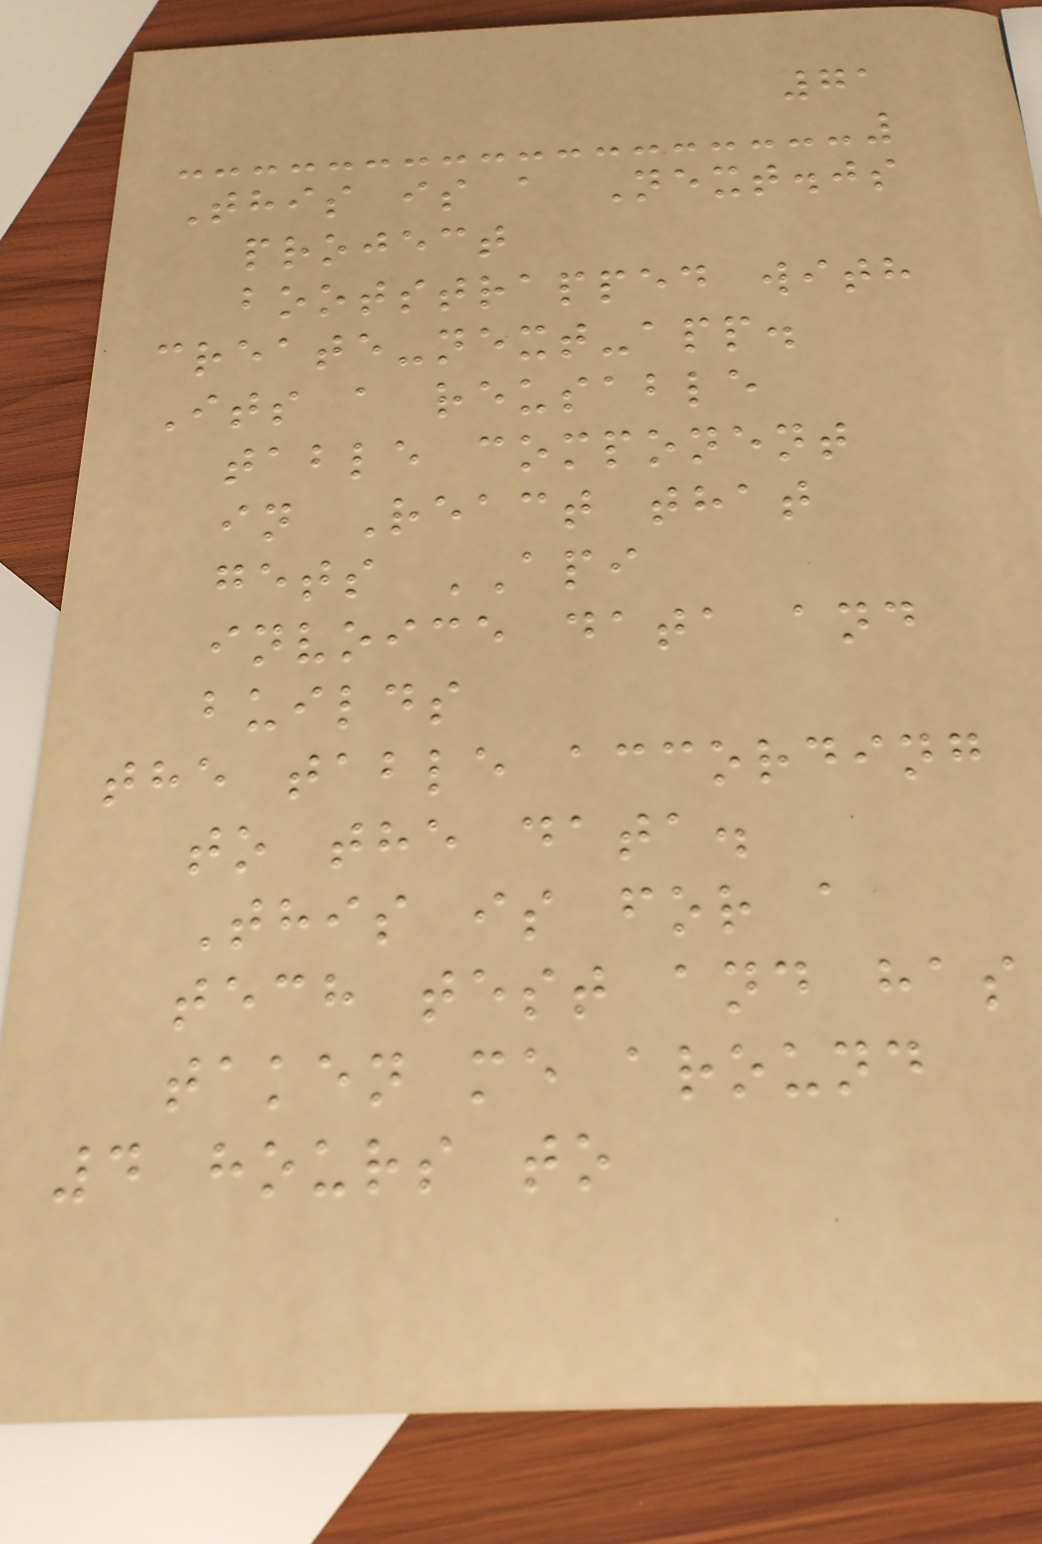71
This is a Next.js
project
bootstrapped with
create-next-app.
Its a reusable
table component
in React that
gets API
invoice data and
builds
the table according
to the data.
This is for a
tech test and has
taken me around
4 hours to
